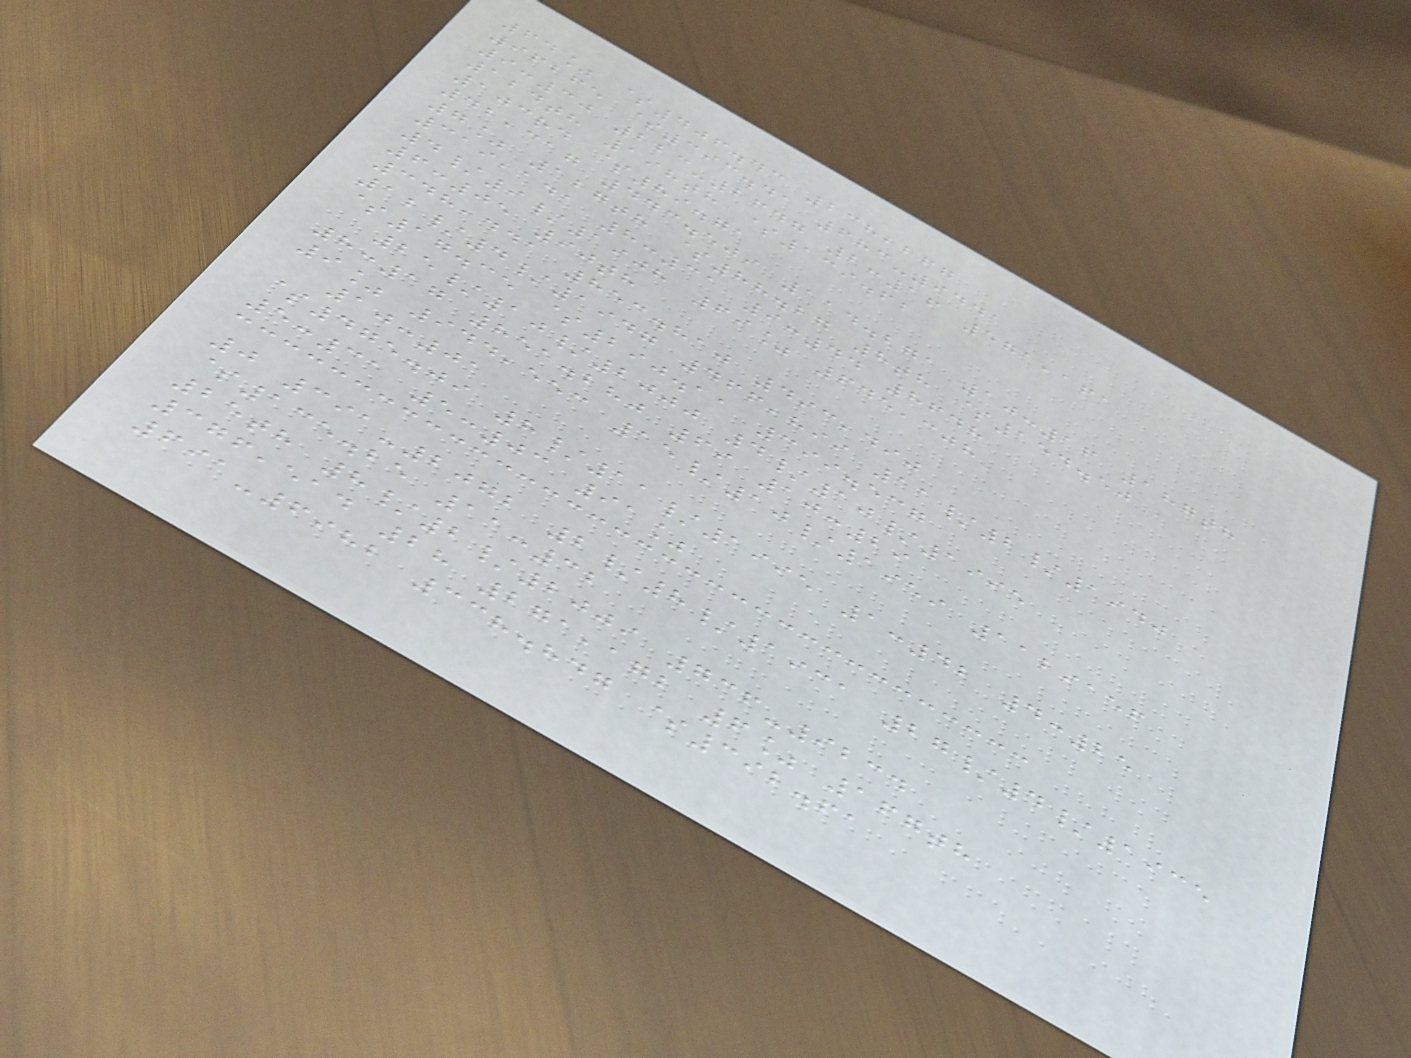64% $406.43 238,267
96265 $393.41 683-9441
9:30 223-2647 2:16 571,161
124th 198th $139.62
103rd $89.71
42,317 443.509 114.271 10:16 187th
7% 127th $88.27 8th $154.50
319,141 8:31 9:44 8648
4/9/1908 69% 645,308
6:05 90th
348,441 853.810 493,490
12/4/1947 466,899 11/2/1940
$17.35 $290.11 399.537
25/10/2000 4/10/1995
8:17 851.280 69 10:29
9% 944,553 15/10/1959 1129156
10:01
$475.09 8/11/1995 1:42 4:25
5:31 5:03 91%
0 391-2072 2/8/1931 27/4/1935
$135.25 11:32
25th 8/2/2009 736-9234
376,514 28 271,172 6% 167th
691-6982 338.847 $392.61
